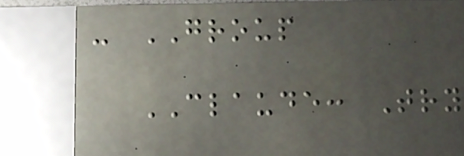- GROUP
CLAUDE: Try
